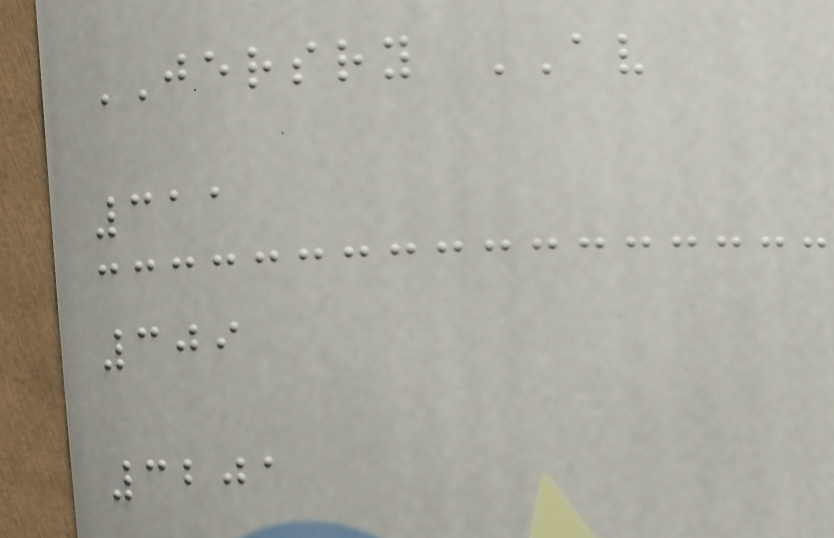JERSRY AV
311
309
3201
